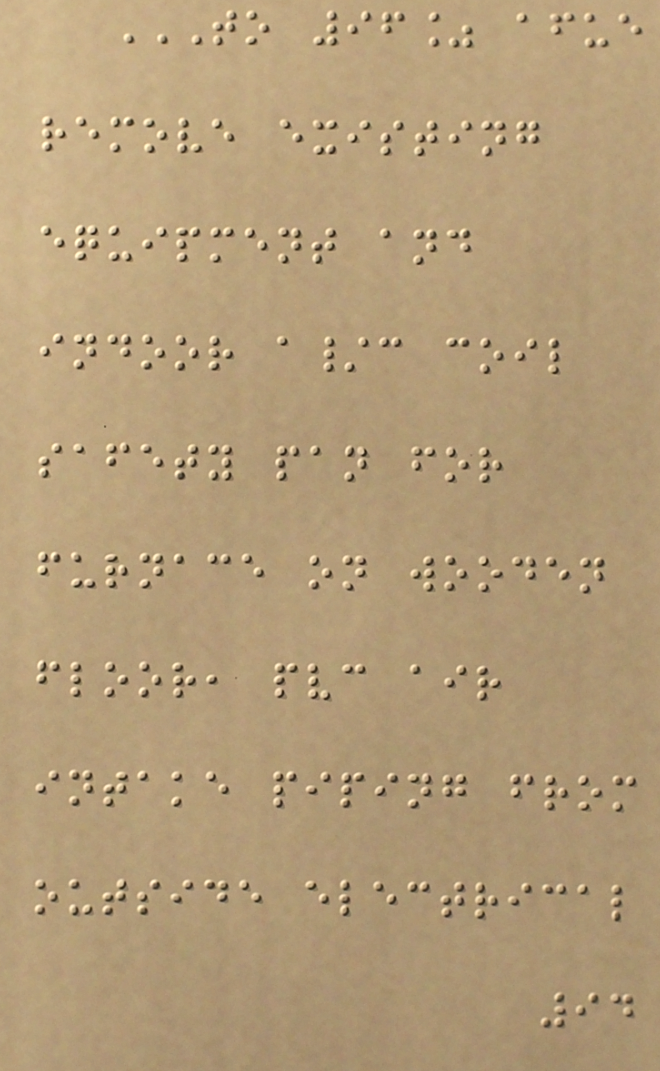TO 96% AFUE
REMOVE EXISTING
EQUIPMENT AND
INDOOR A/C COIL
SAFETY PAN FOR
FURNACE ON WOODEN
FLOOR, PVC AIR
INTAKE PIPING FROM
OUTSIDE ELECTRICAL
94
